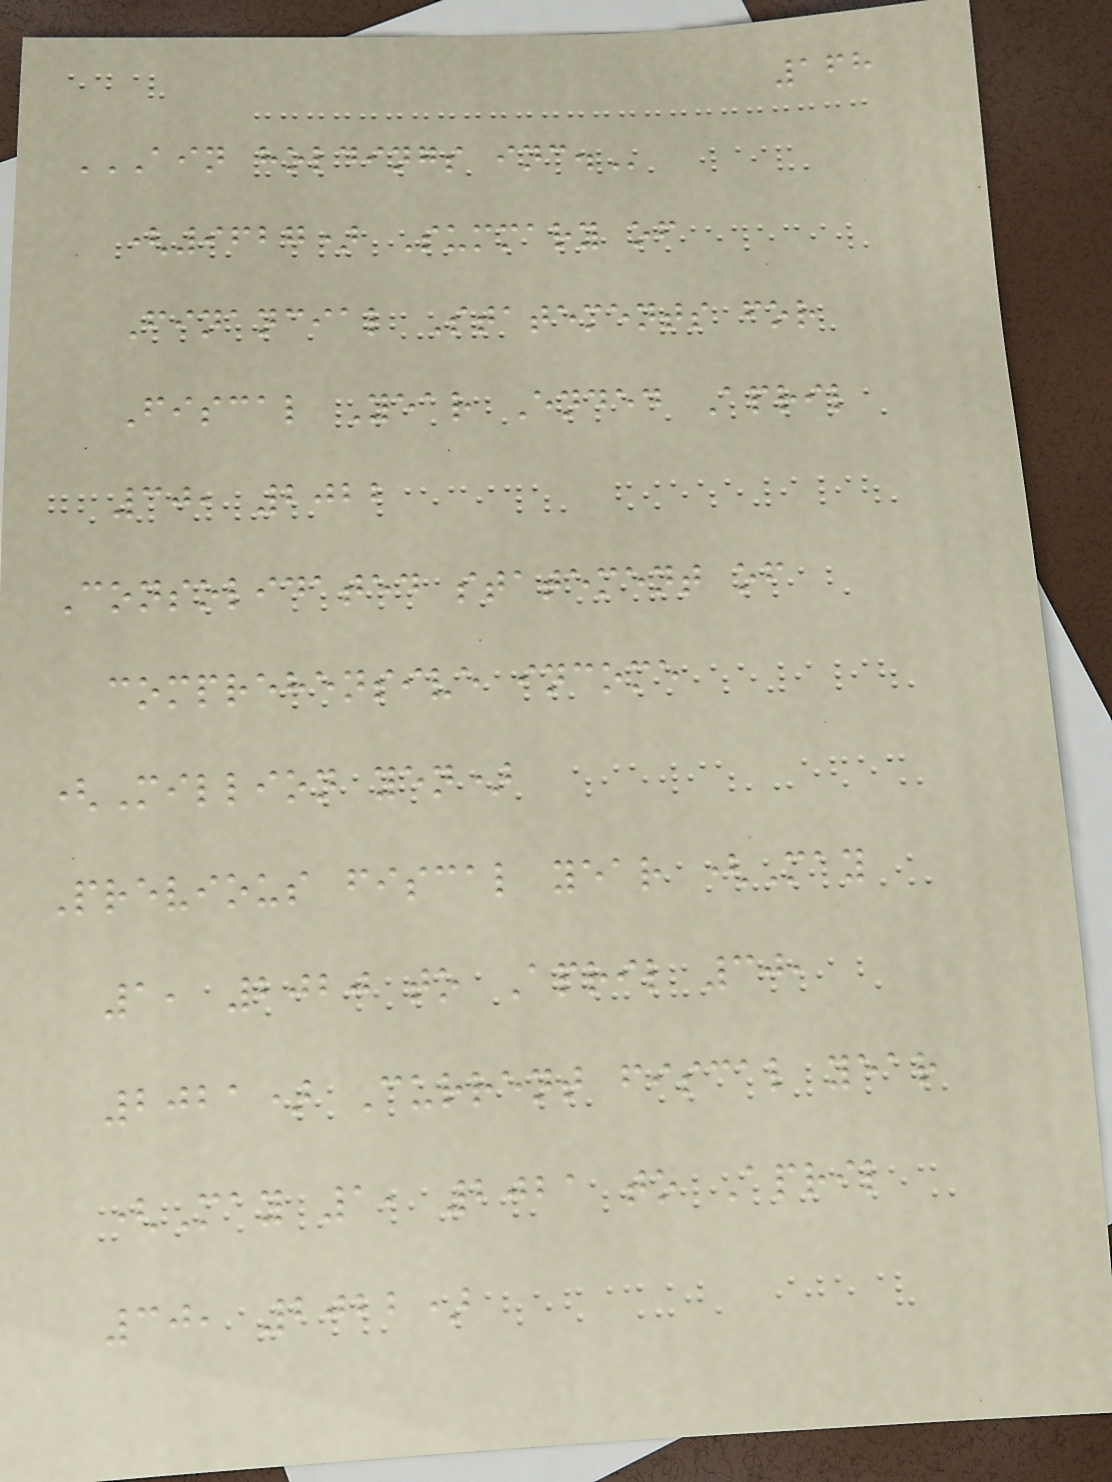168
AIN HOLDINGS INC.
(9627) Summary of
Financial Statements for
Fiscal Year Ended April
30, 2022
Consolidated statement of
comprehensive income
(Million yen)
Previous fiscal year (May
1, 2020 to April 30,
2021) Current fiscal year
(May 1, 2021 to April
30, 2022)
